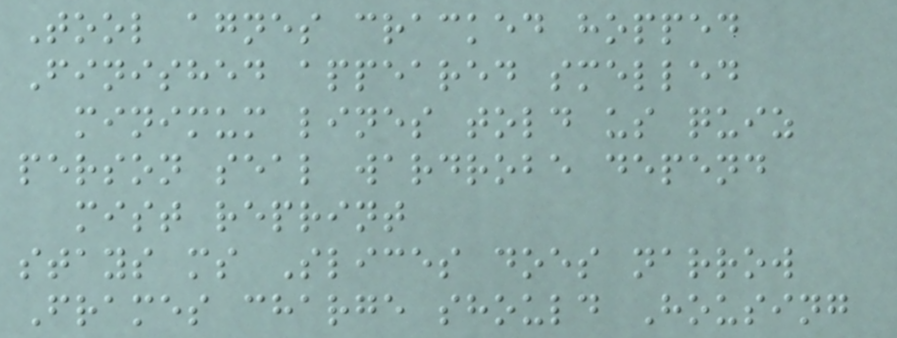Tool agnes cracked hopped
Finished appeared smelled
minimum lines told us quiz
person seal wardrobe depend
mist reprint
stays ms Slices does narrow
Frames charge should Housing
